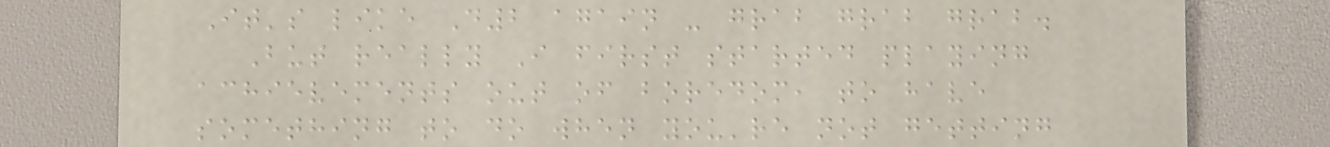It's like D2 again - grab grab grab.
But really I first started playing
achievements out of boredom, to have
something to do when you're not getting
